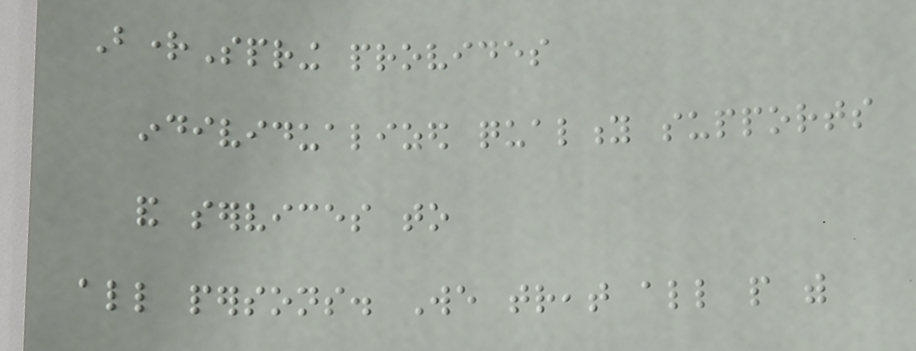BrightSpring provides
individualized quality supports
and services to
all persons. We treat all people with
